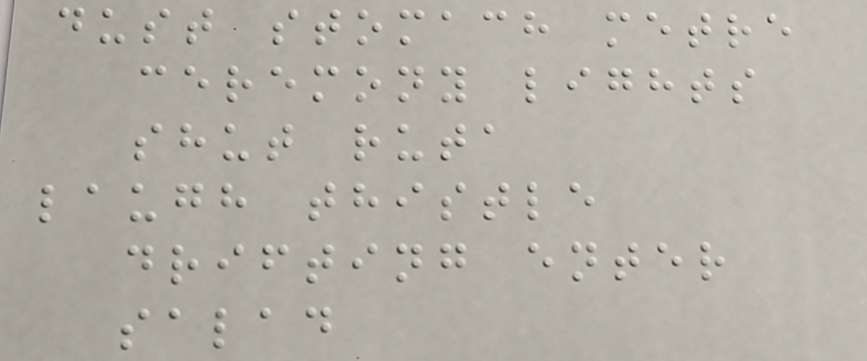dust stomach metre
ceremony lights
shut ruta
laugh thistle
drifting enter
salad
